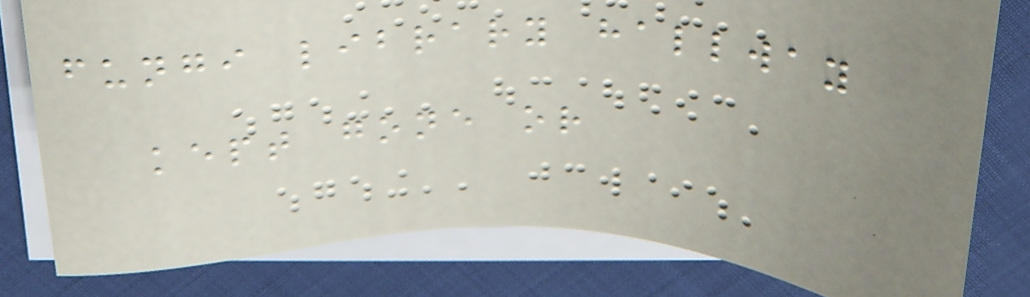fungi library hallway
kept gone or
